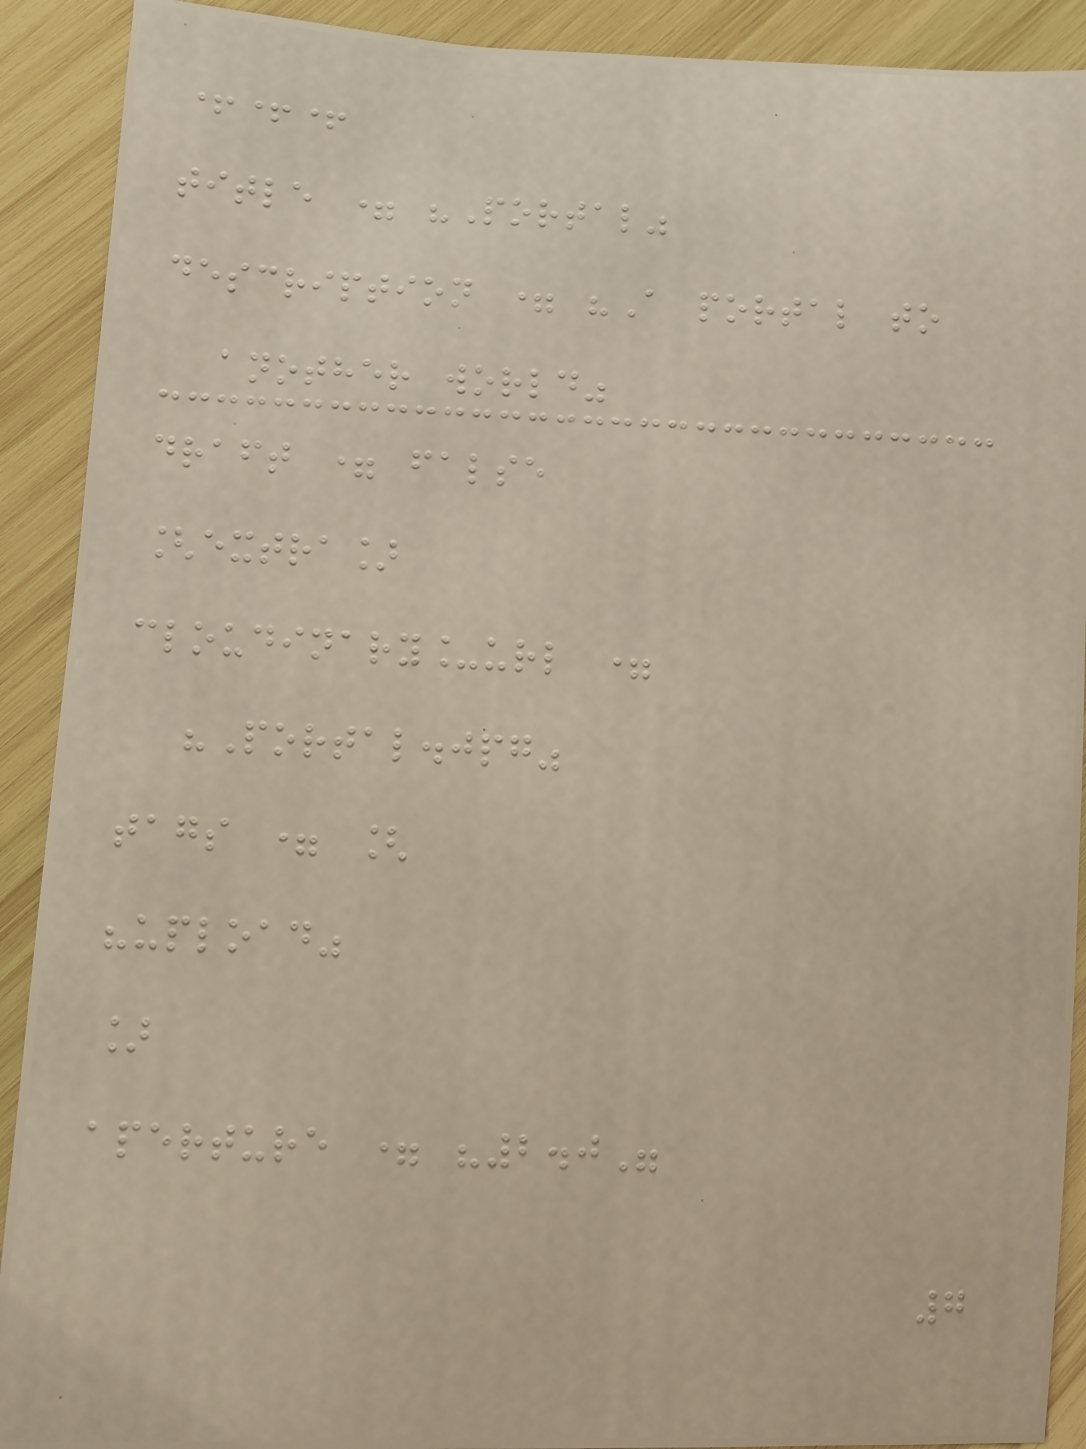+++
title = "Portal"
description = "A portal to
another world"
draft = false
[extra]
cloudinary_url =
"Portal.jpg"
tags = [
"upload"
]
aperture = "2.0"
7
